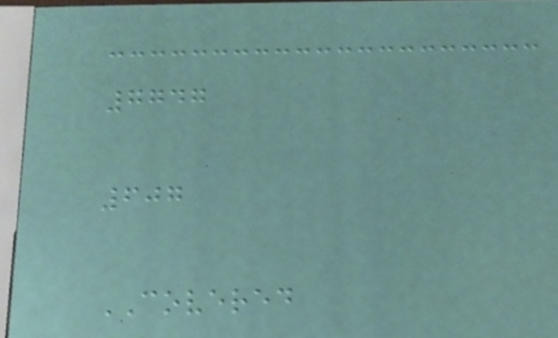7747
607
COVERED
